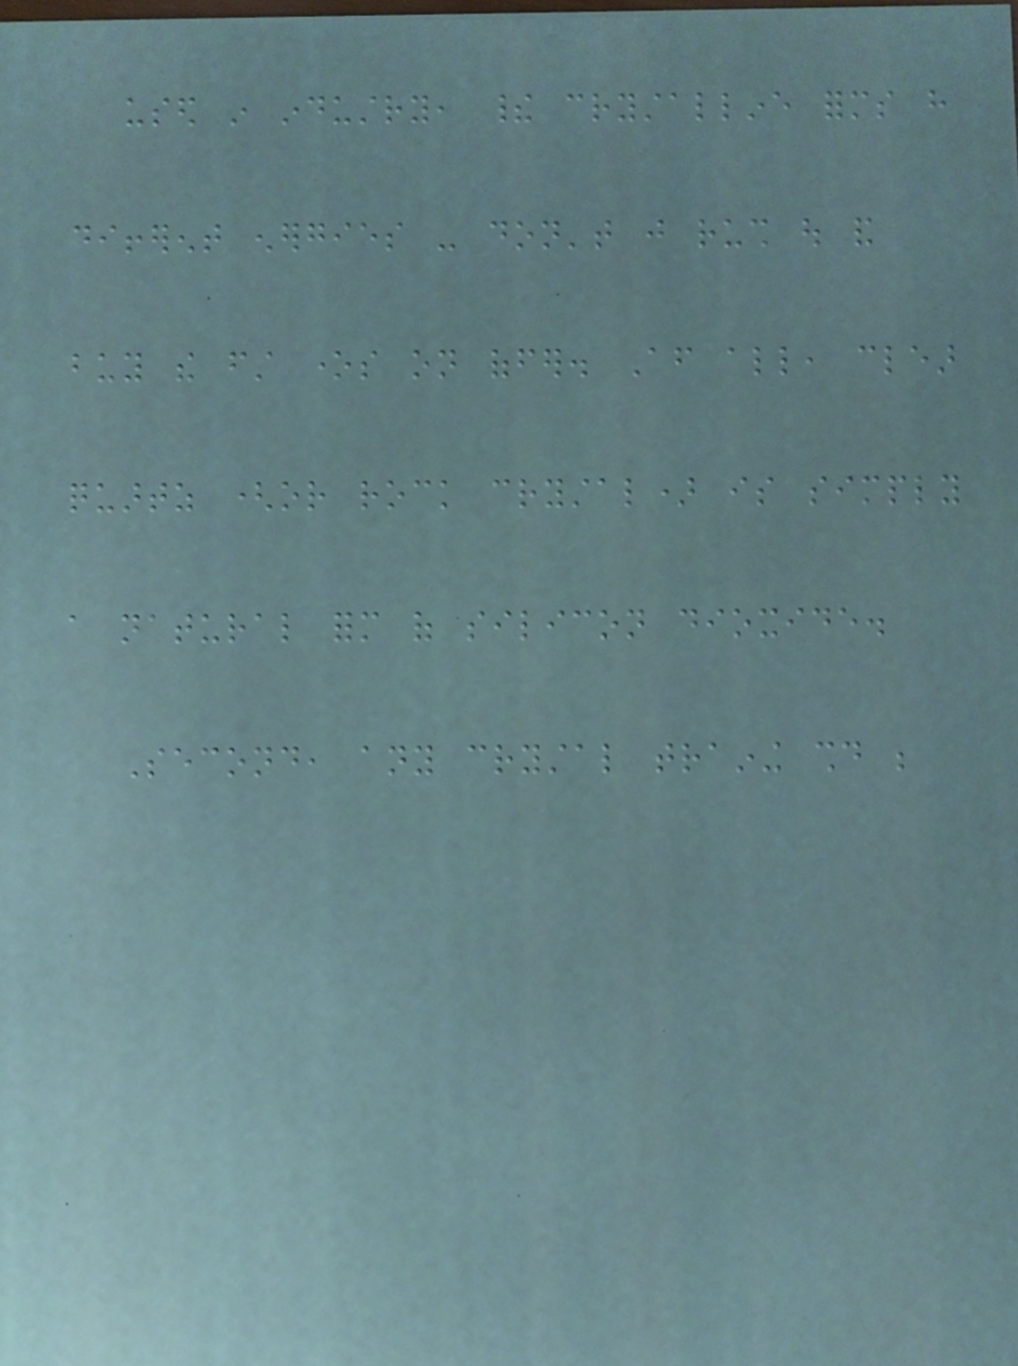used in industry, their crystalline forms have
different energies - don't just rush out and
buy the first ones on offer. After all, clear
quartz (or rock crystal) is simply
a natural form of silicon dioxide.
Second, any crystal training should be
